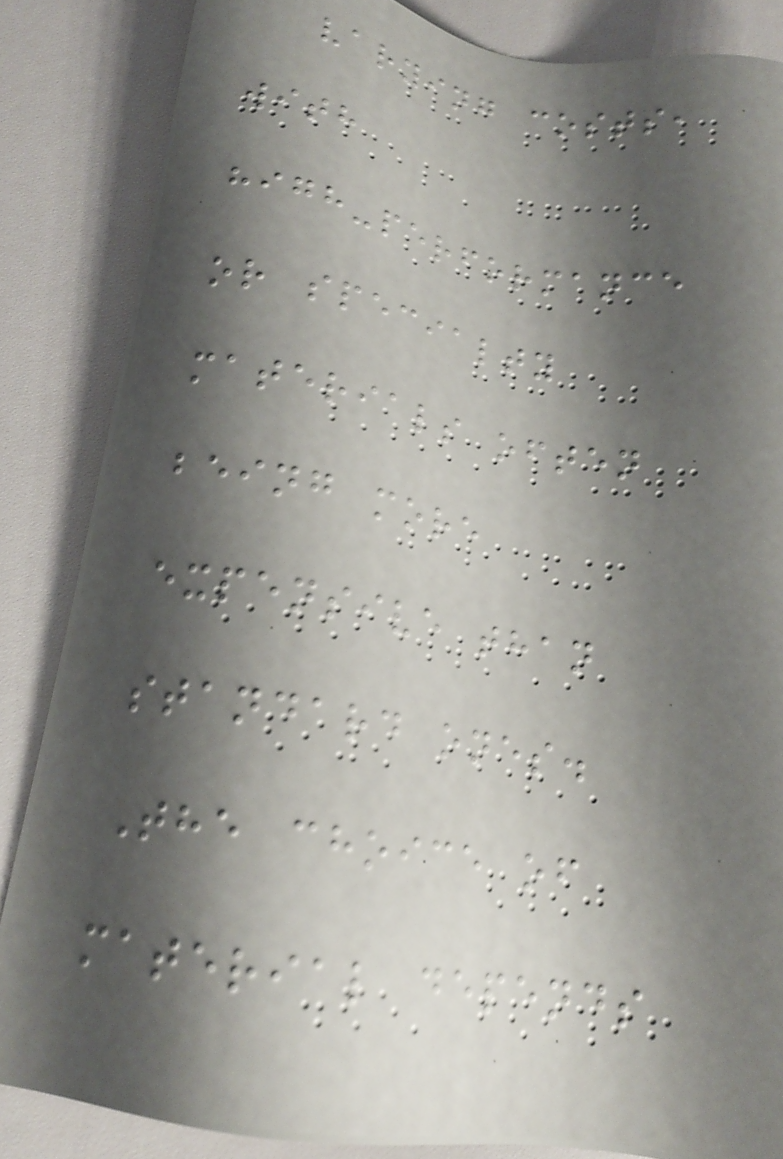varying costs,
with
high-performance
or specialty
materials often
being more
expensive than
standard ones.
The choice of
material depends
